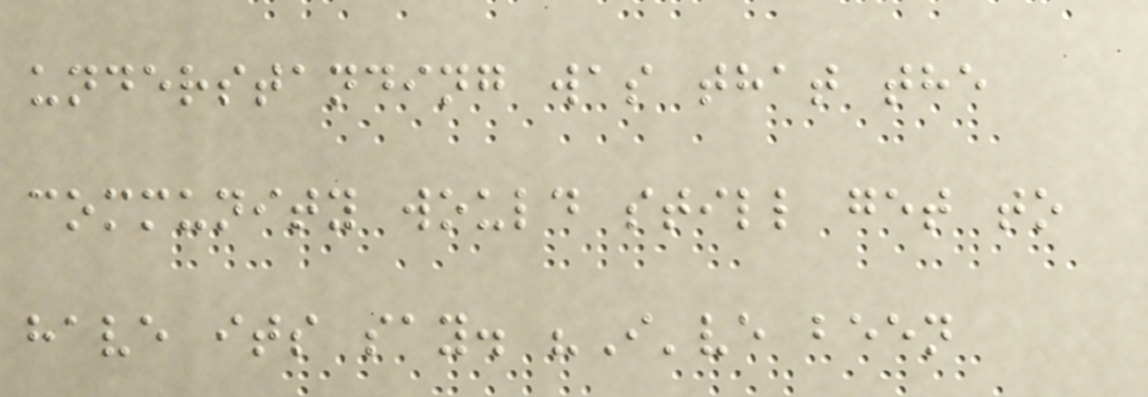understanding was that the
community would still get to
have its say. "I've been
